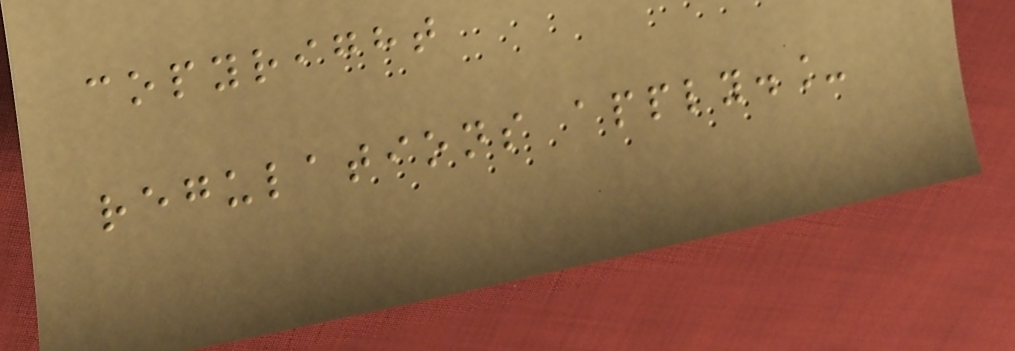copyright
regulations apply._
